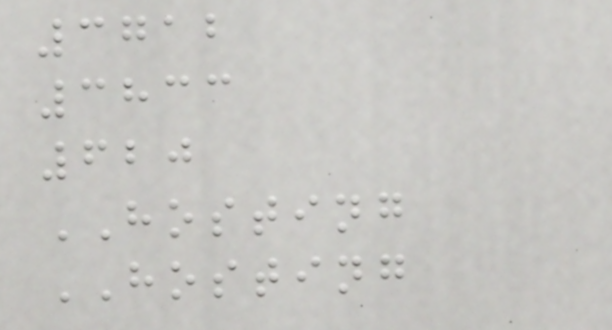3712
3833
620
HOSTING
HOSTING
